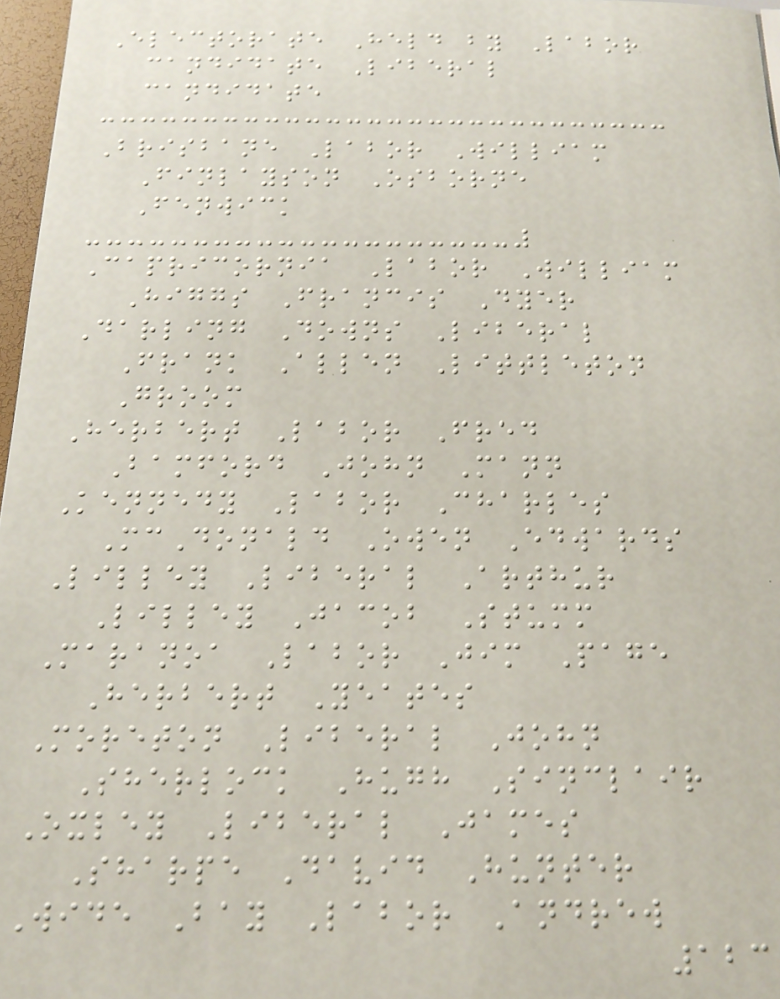Electorate Held by Labor
candidate Liberal
candidate
Brisbane Labor William
Finlayson Osborne
Fenwick
Capricornia Labor William
Higgs Francis Dyer
Darling Downs Liberal
Frank Allen Littleton
Groom
Herbert Labor Fred
Bamford John Mann
Kennedy Labor Charles
McDonald Owen Edwards
Lilley Liberal Arthur
Lilley Jacob Stumm
Maranoa Labor Jim Page
Herbert Yeates
Moreton Liberal John
Sherlock Hugh Sinclair
Oxley Liberal James
Sharpe David Hunter
Wide Bay Labor Andrew
123
